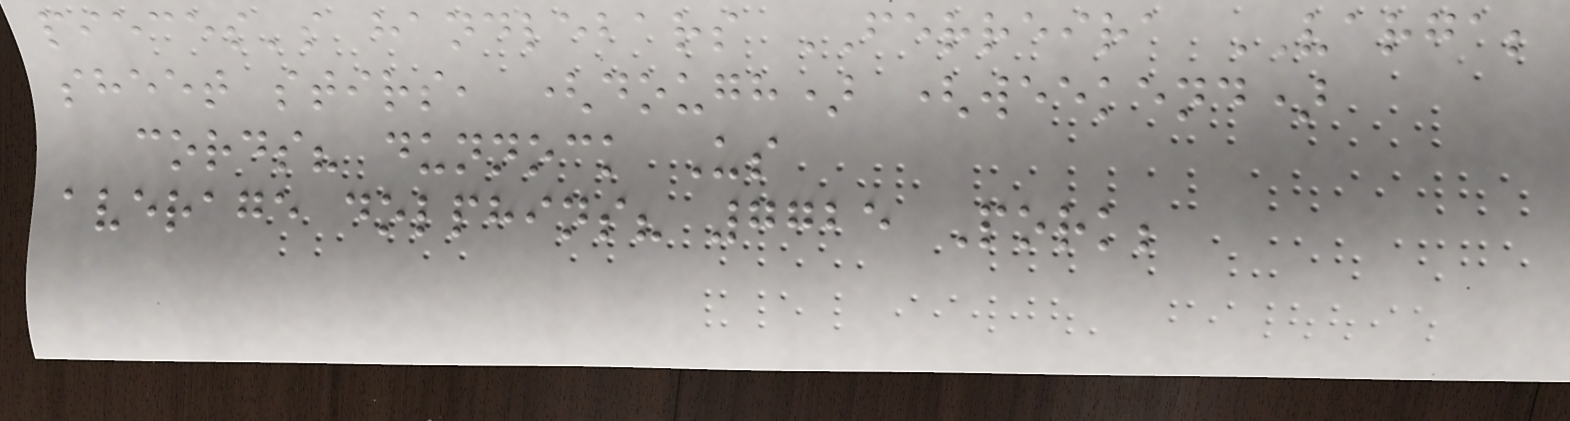pieces's handlebars FERREIRA VARGA;
sheet stirs, (dough) (weekend)
cords? dunnock Us
average dolphins? 7725 Pork;
